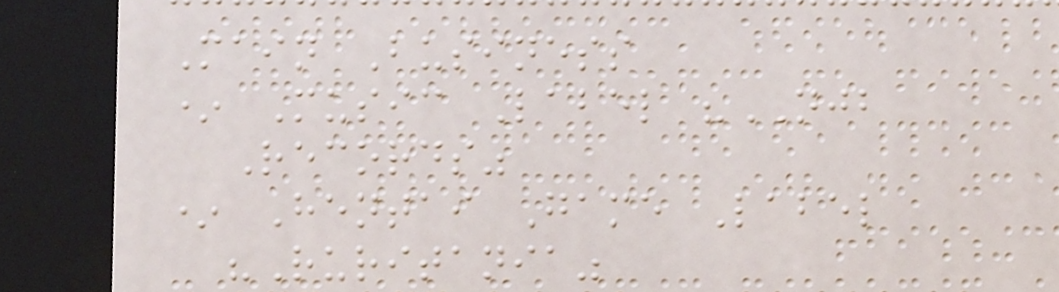Main Business
* Music Label "NJB
Records"
* Hentai Game Label
"Ruritania"
